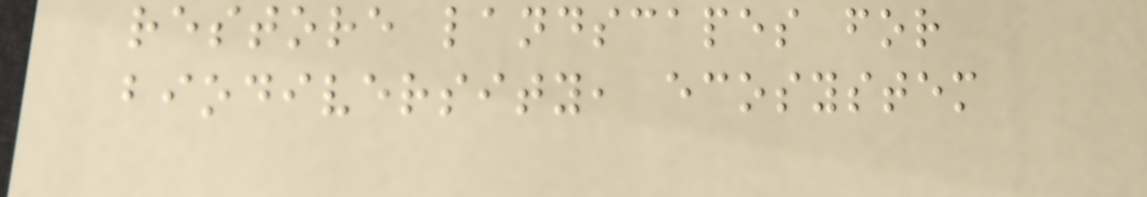restore landscapes for
biodiversity, ecosystem
